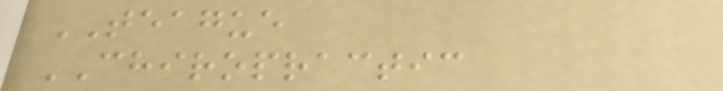TEAGUE
CHIROPRACTIC
